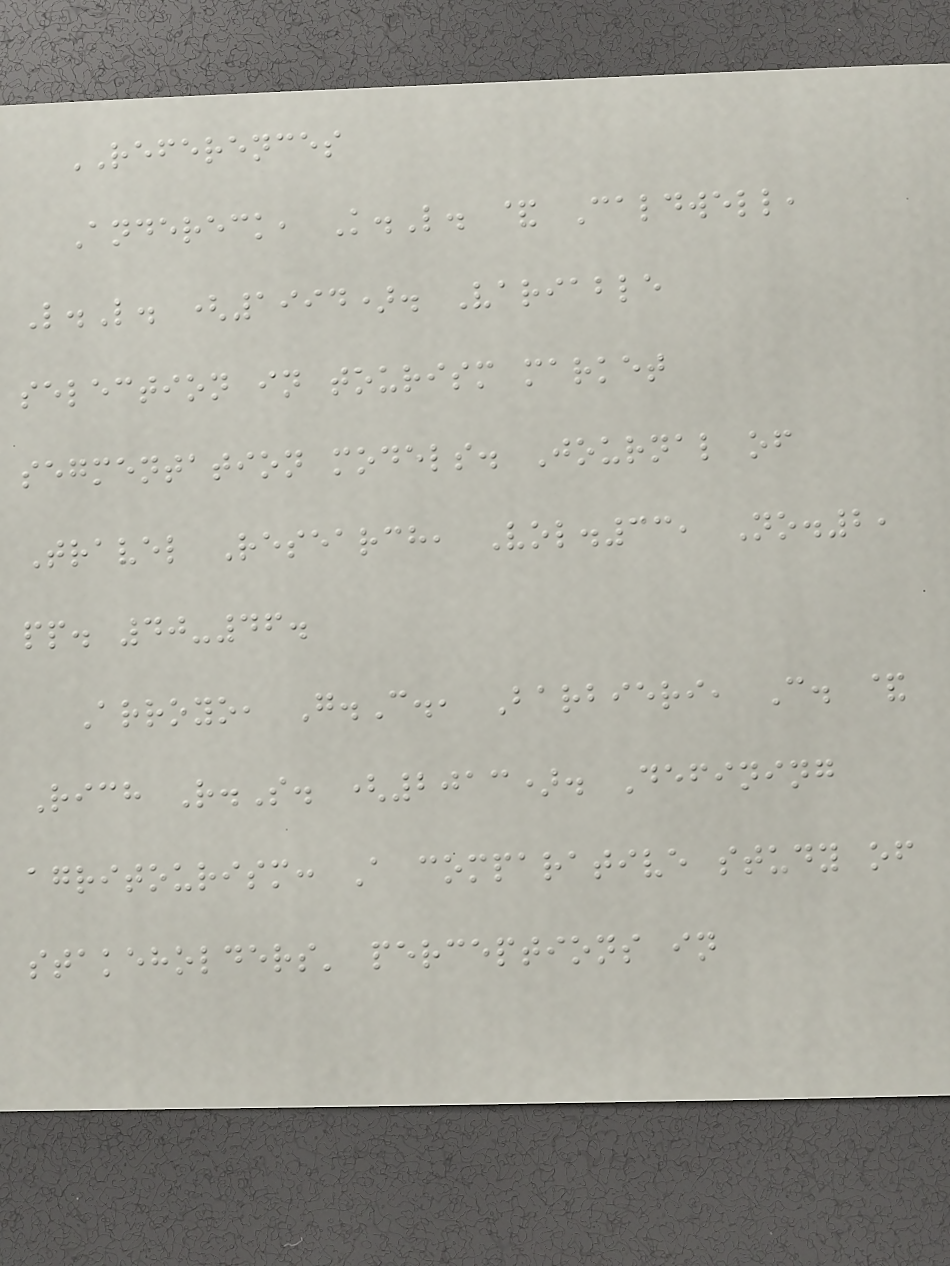REFERENCES
Andereck, K.L. & Caldwell,
L.L. (1994). Variable
selection in tourism market
segmentation models. Journal of
Travel Research, Vol.33, No.2,
pp. 40-46.
Arroyo, G.C., Barbieri, C. &
Rich R.S. (2013). Defining
agritourism: A comparative study of
stakeholders' perceptions in
